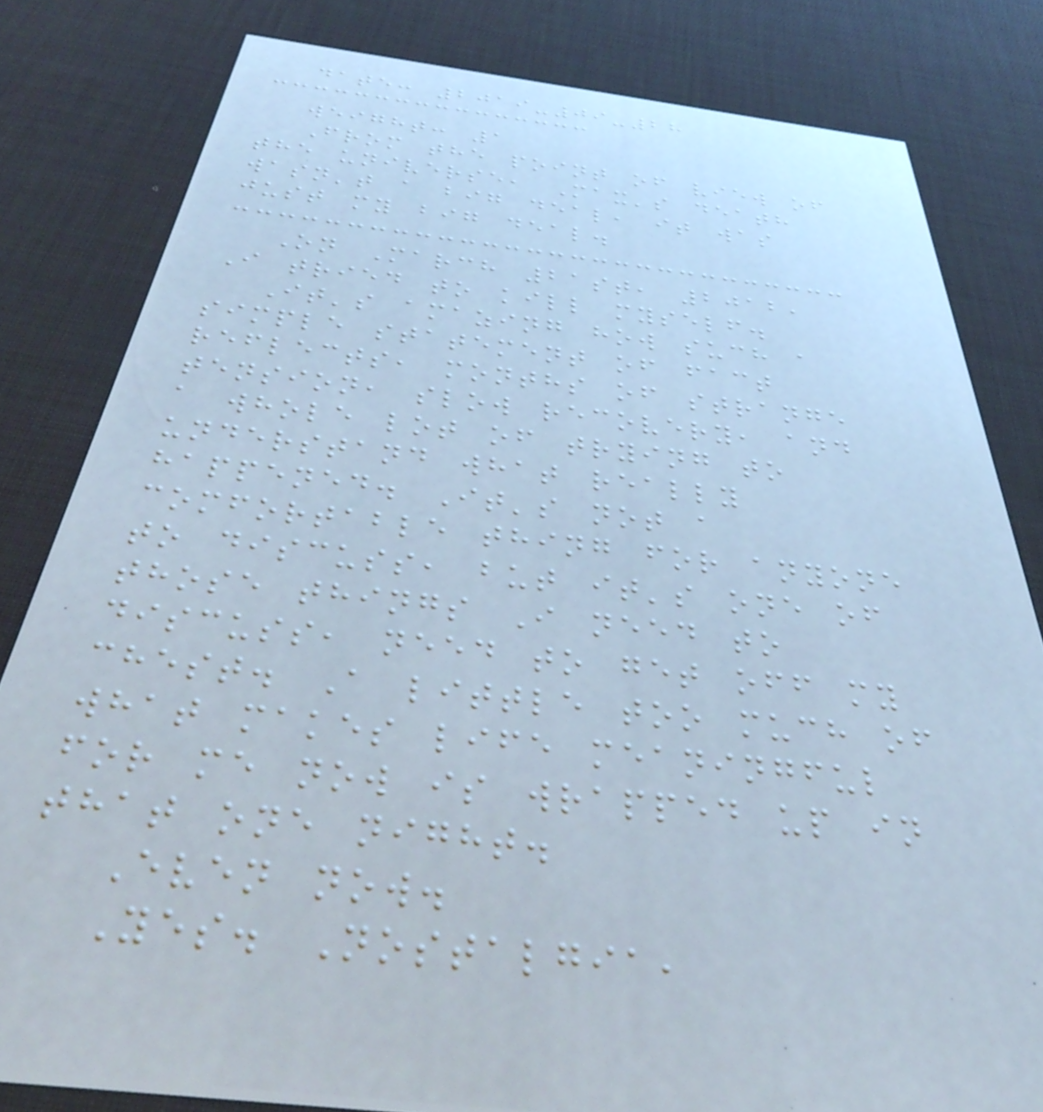date: 2019-09-28
weight: 1
From the point of view of
the universe, Max's death
wasn't a big deal, it was
just my big deal.
On March 21st, 2012,
I tried to kill myself.
It's amazing how such a
simple statement of fact
reflects, months of strange
tension, slow recovery, and
a whole lot of trying to
understand what really
happened. It's not a
comfortable thing for anyone
to discuss, but it's one of
those things I need to
discuss, need to get off my
chest. A little too much of
what makes life meaningful
for me now is wrapped up in
that one night.
Even now.
Yes. Nostalgia,
